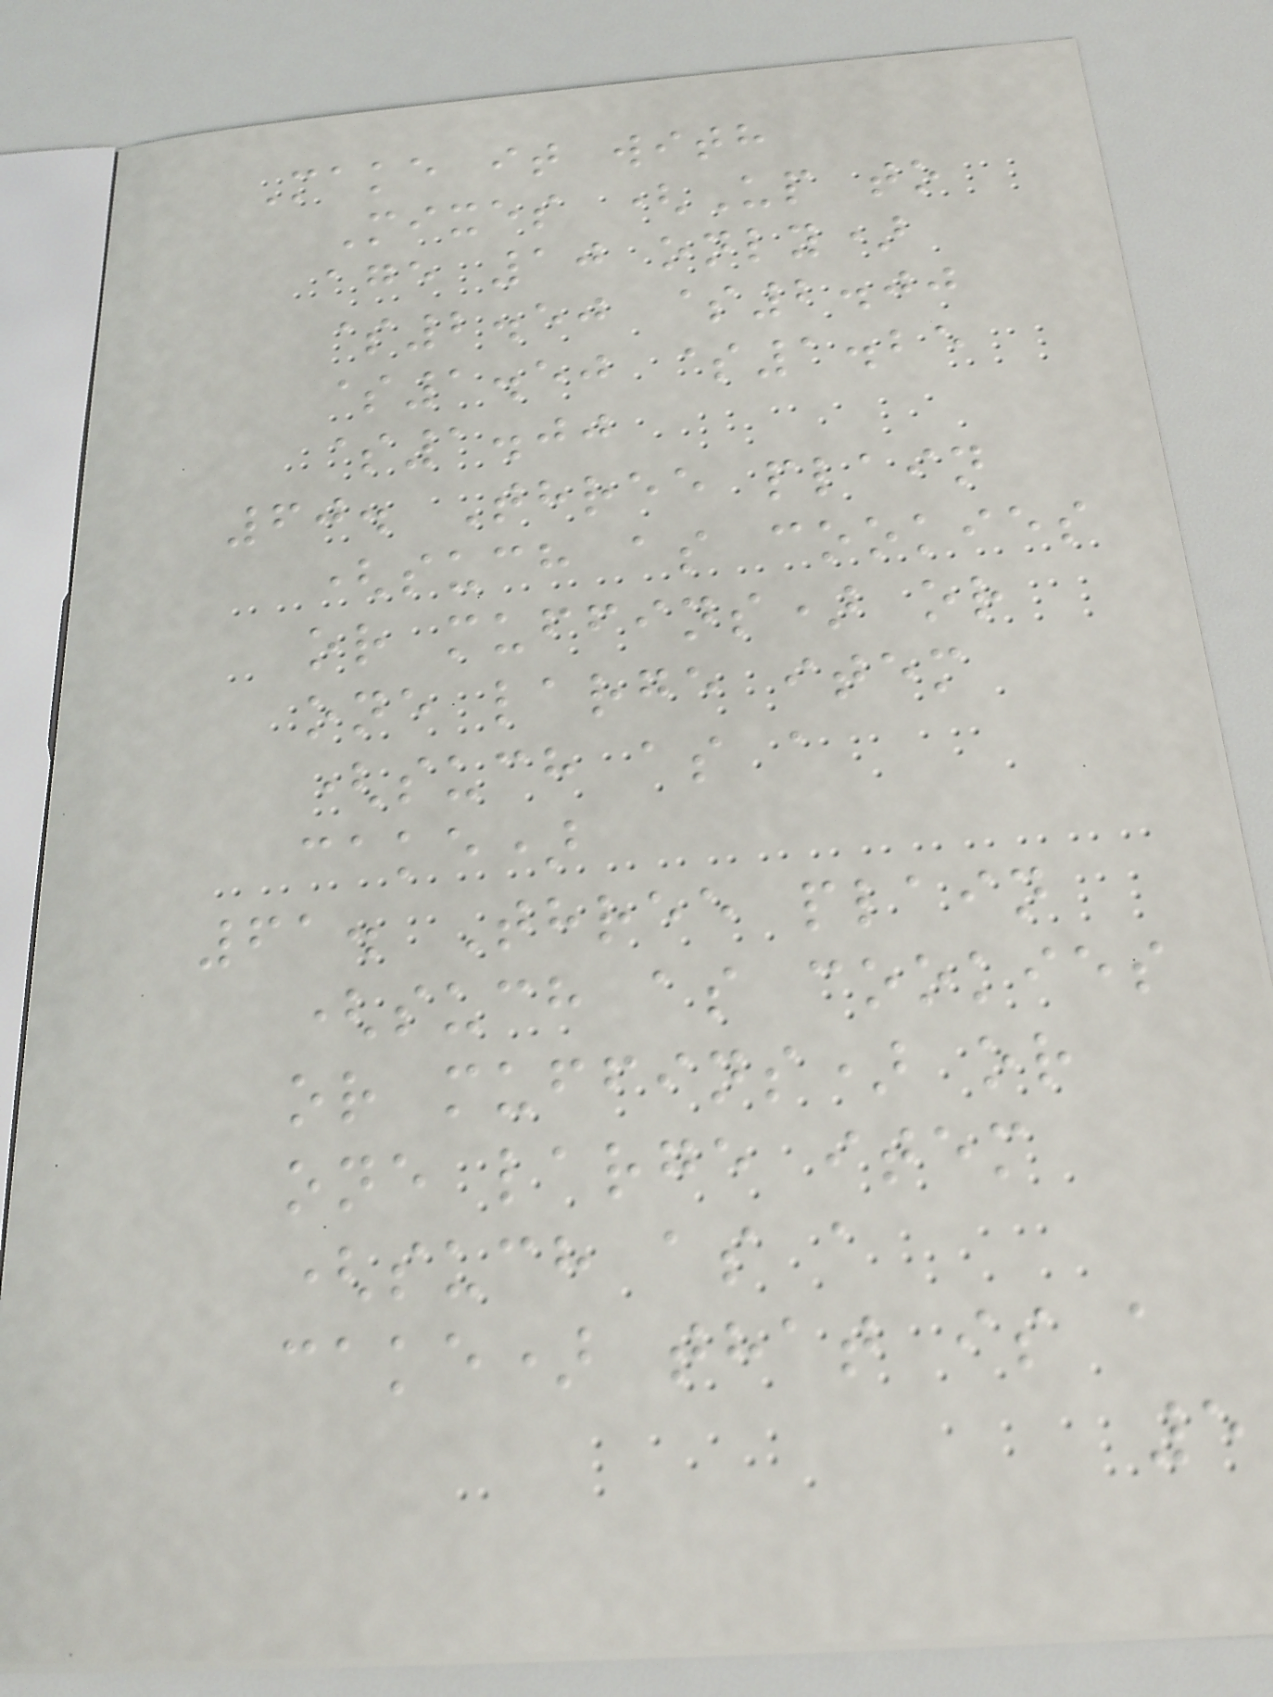Make it with
Mixes (Up to
age 10 only)
$2.50 $2.00
$1.50 $1.25
$1.00
60. Three plain
(such as cookies
or muffins) or
one large item
(such as a
cake)
61. Three plain
(such as cookies
or muffins) or
one large item
(such as a
cake) that is a
5
